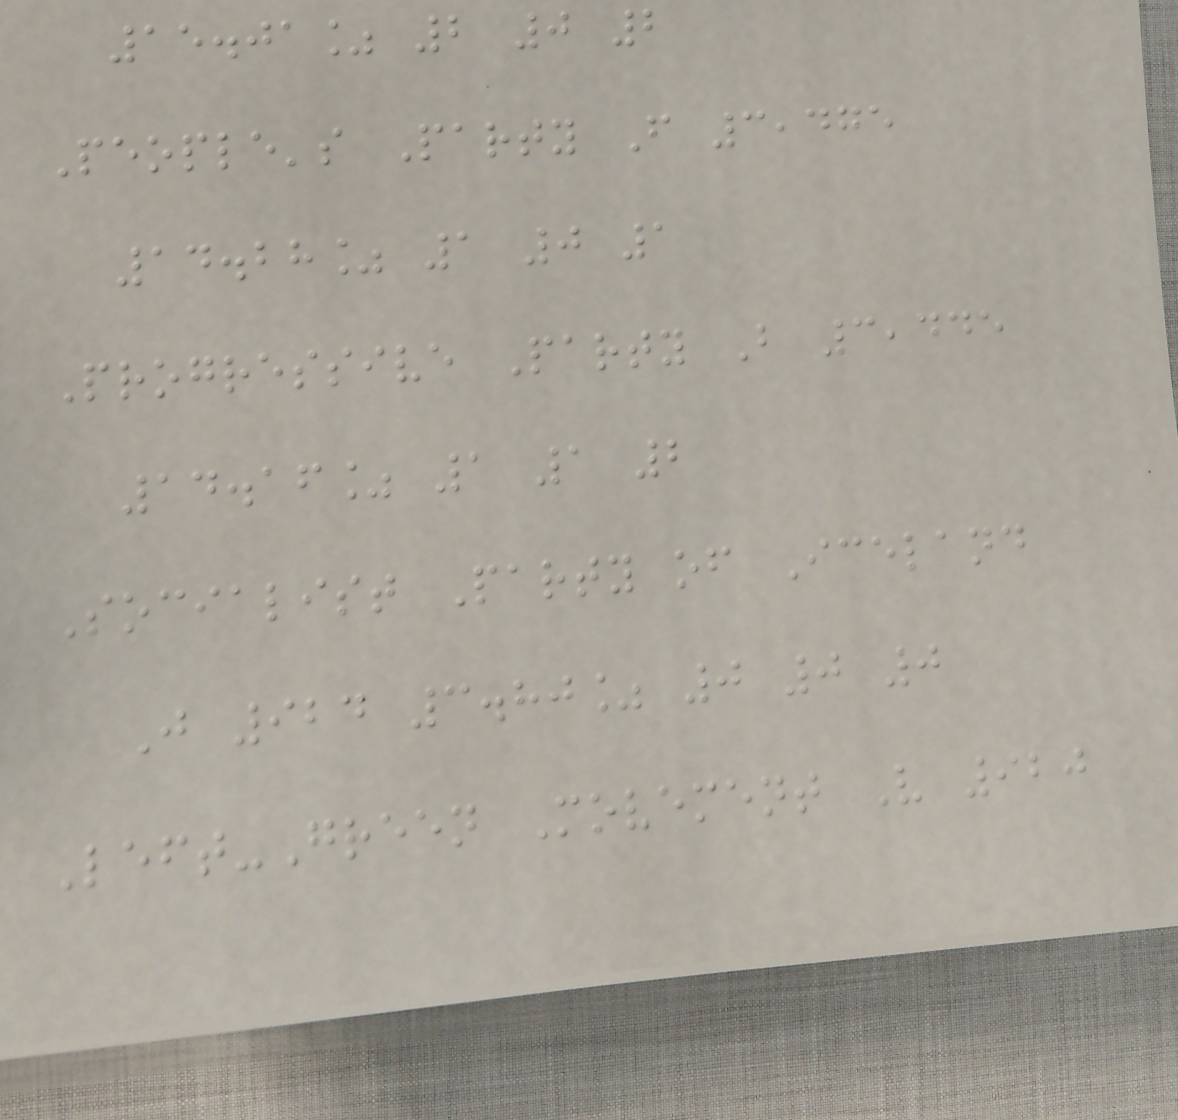15.01% 2 0 2
People's Party F 3,475
14.28% 1 0 1
Progressive Party B 3,445
14.16% 1 1 2
Socialist Party of Iceland
J 924 3.80% 0 0 0
Left-Green Movement V 920
